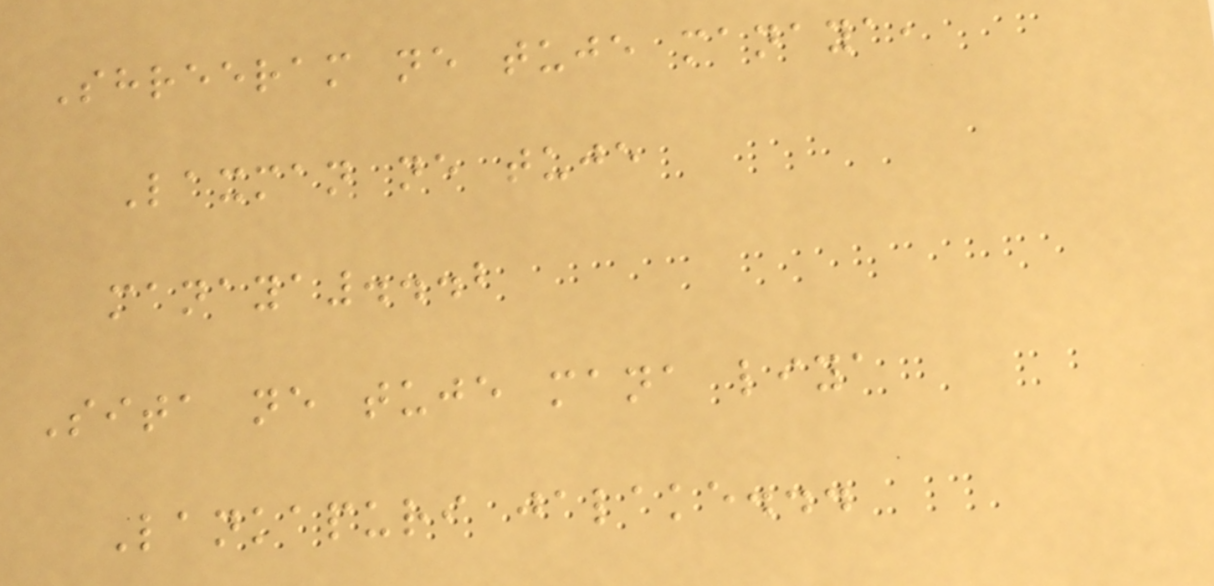Shreeram ne tuje manaya,
Laxman ne tuje
manaya...2
Sita ne tuje mana liya
Lankapuri jalake...
